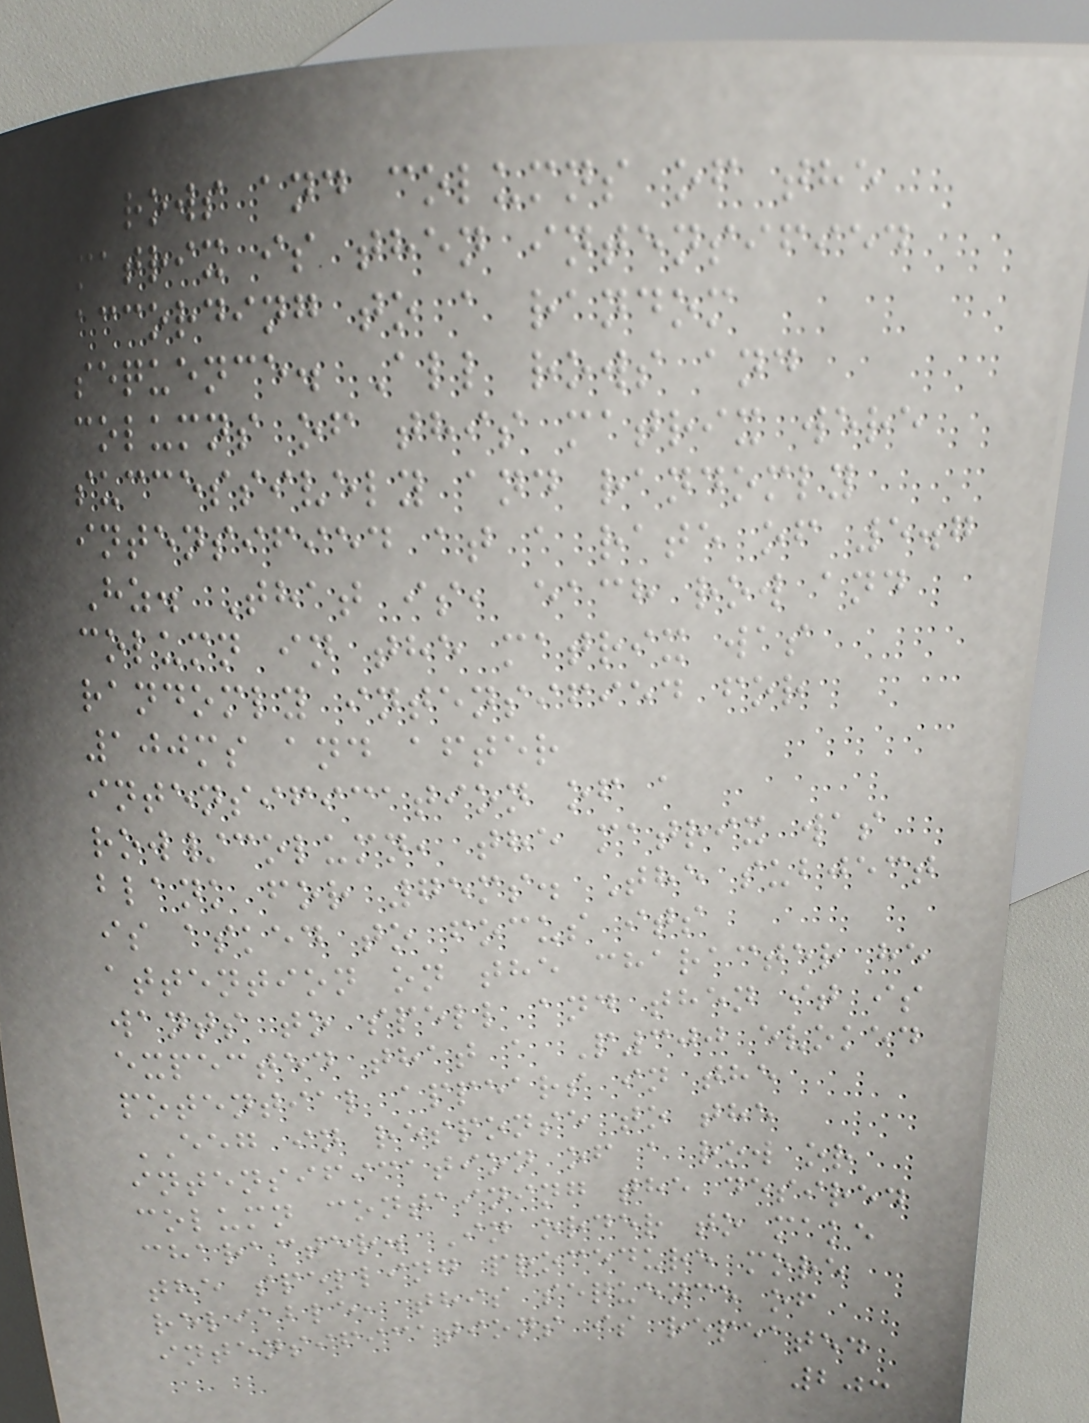rows and columns of the
matrix is then intensified
according to a random
sequence. All rows and
columns of this matrix were
successively and randomly
intensified at a rate of 5.7
Hz. That is, each row and
column in the matrix was
randomly intensified for
100ms and after
intensification of a
row/column, the matrix was
blank for 75ms. The subject
is asked to focus its
attention on the character he
wants to spell and then it is
expected that a P300 evoked
potential appears in the
EEG in response to the
intensification of a row or
column containing the desired
character. In order to make
the spelling procedure more
reliable, this sequence of
intensifications is repeated
203
